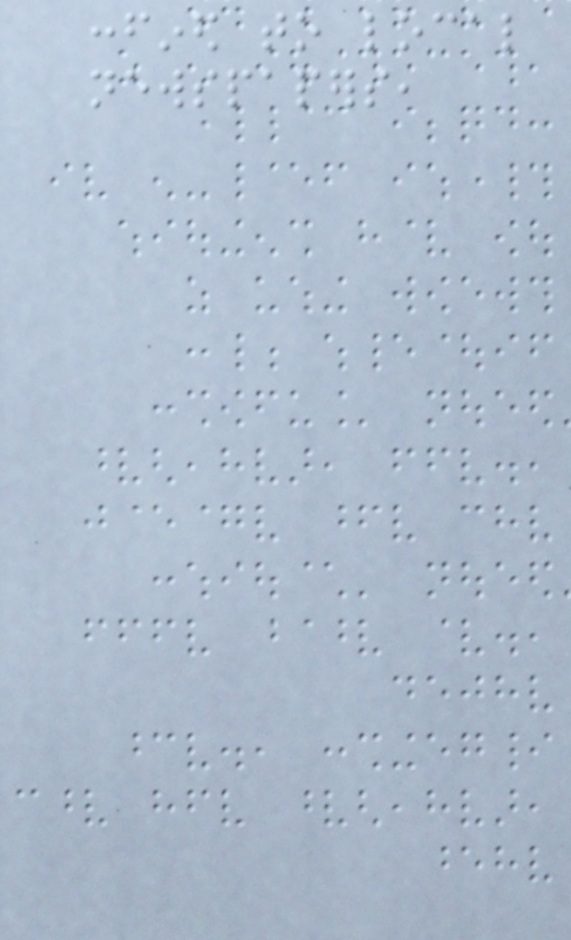confined to local
newspapers,
